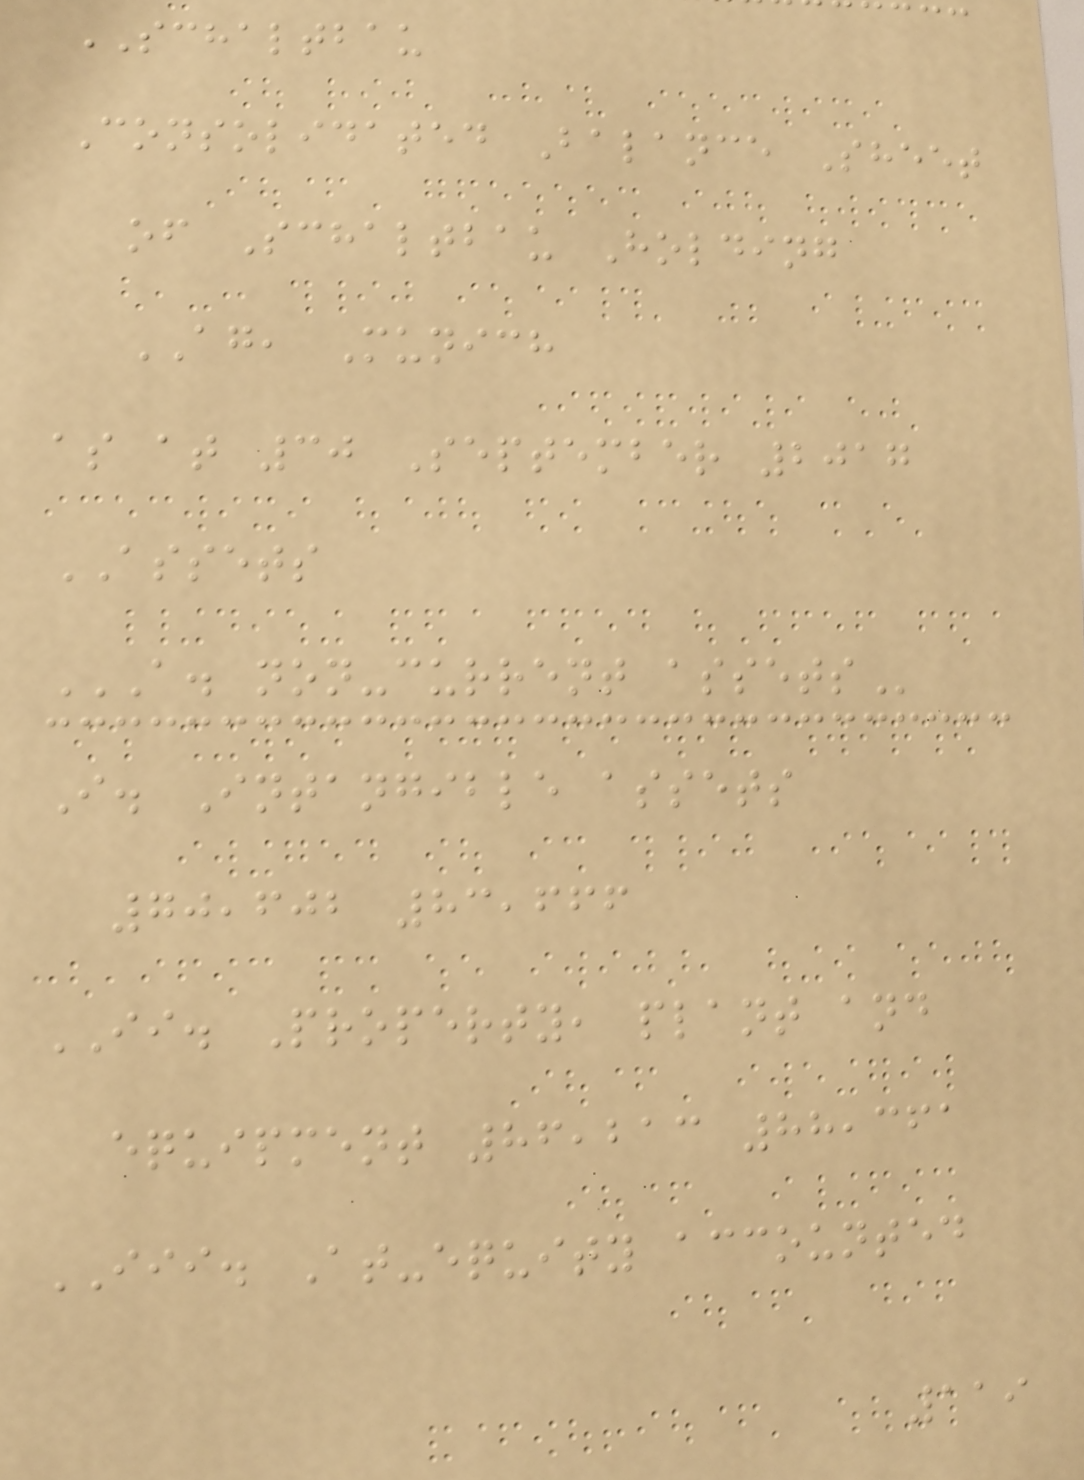SCHALTBAU
Consolidated Balance Sheet
of Schaltbau Holding
AG, Munich
as at 30 September 2017
ASSETS
A. NON-CURRENT ASSETS
I. Intangible assets
70,602 83,666
II. Property, plant and
equipment 86,213 88,361
III. At-equity accounted
119
